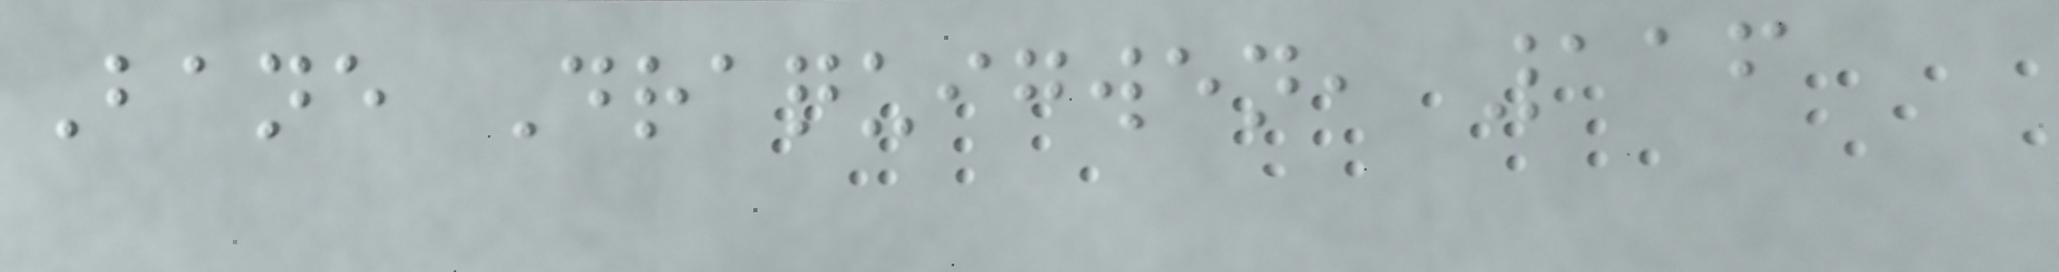Bane Draquigwen, 116
